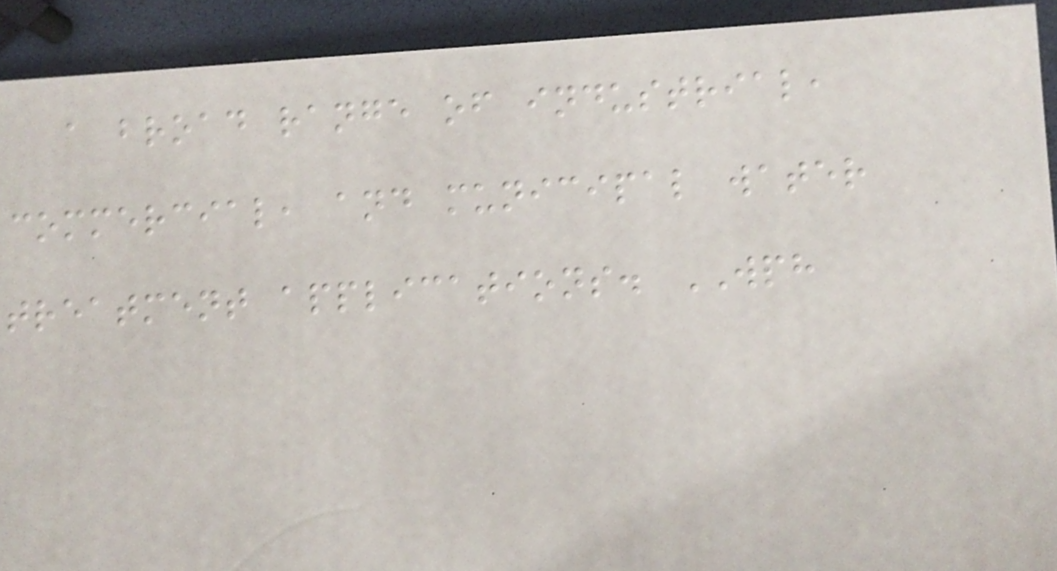a broad range of industrial,
commercial, and municipal water
treatment applications. WPH
